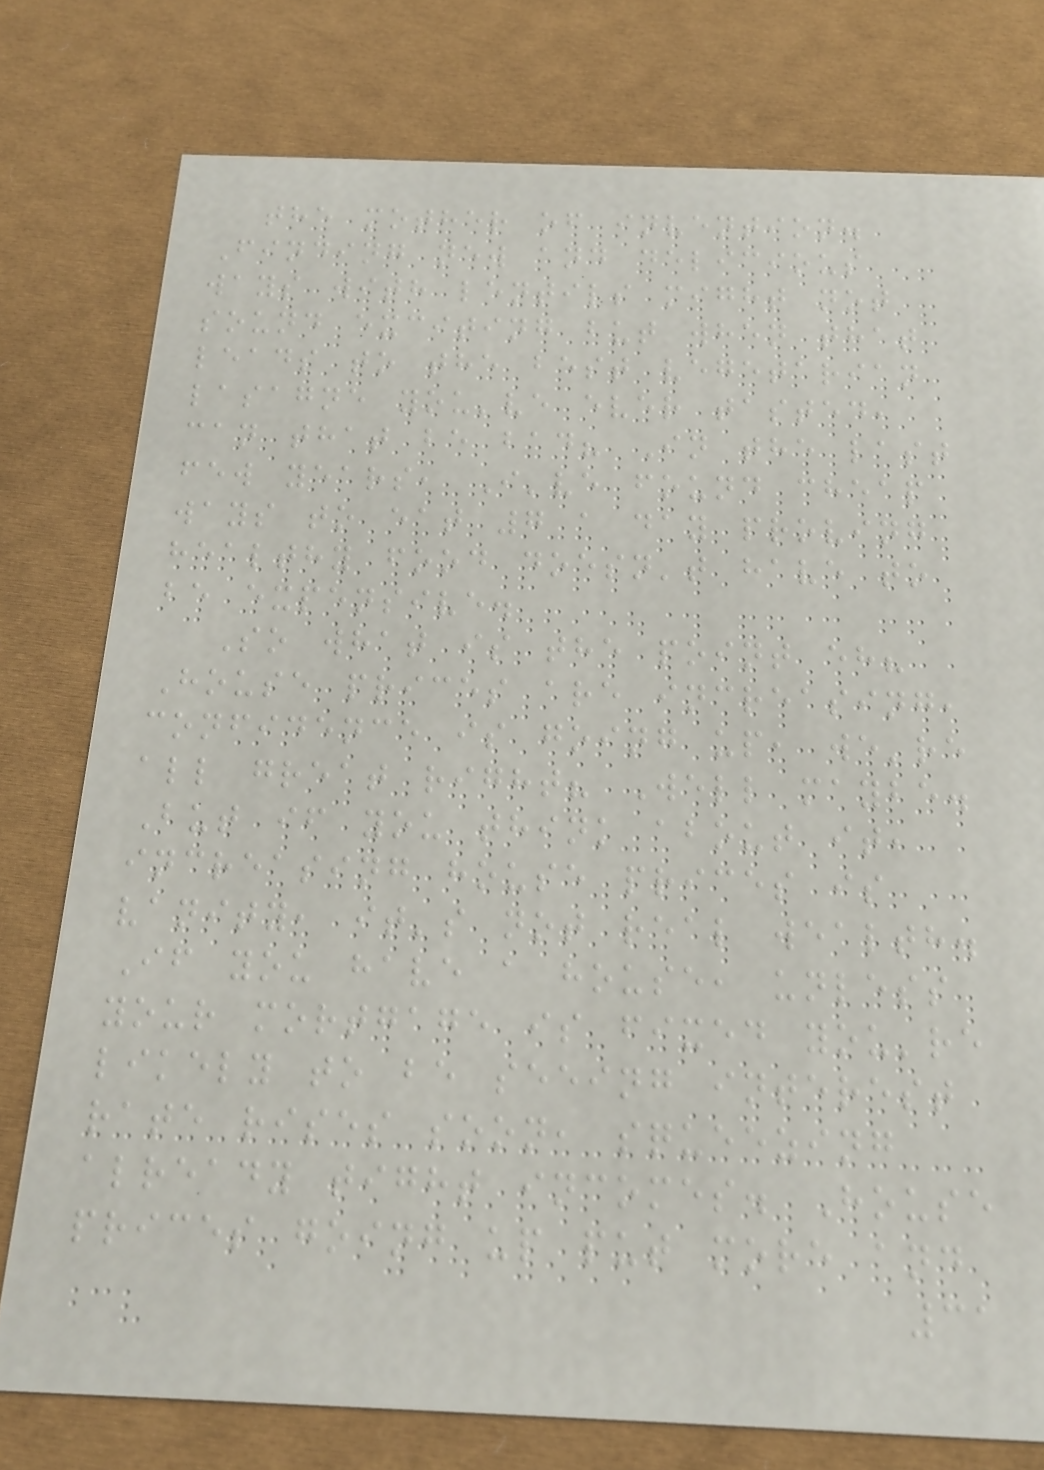the mother of invention.
Finding new and delicious
ways with lentils might not
sound exciting but when that
leads to the best vegetarian
lasagne you've ever tasted,
can that be bad? In the last
few years, I've found cheap
ways to eat 7 a day proving
healthy food doesn't have to
be expensive.
So what is the point eh?
House prices are increasing,
confidence is going up, we're
all great right? Well maybe.
But if you think about it,
increasing house prices is
vanity, it's not real wealth.
If you have a house, unless
your mortgage is fixed you're
likely to be seeing interest
rate rises soon, squeezing
already tight incomes. House
prices going up put more and
31
